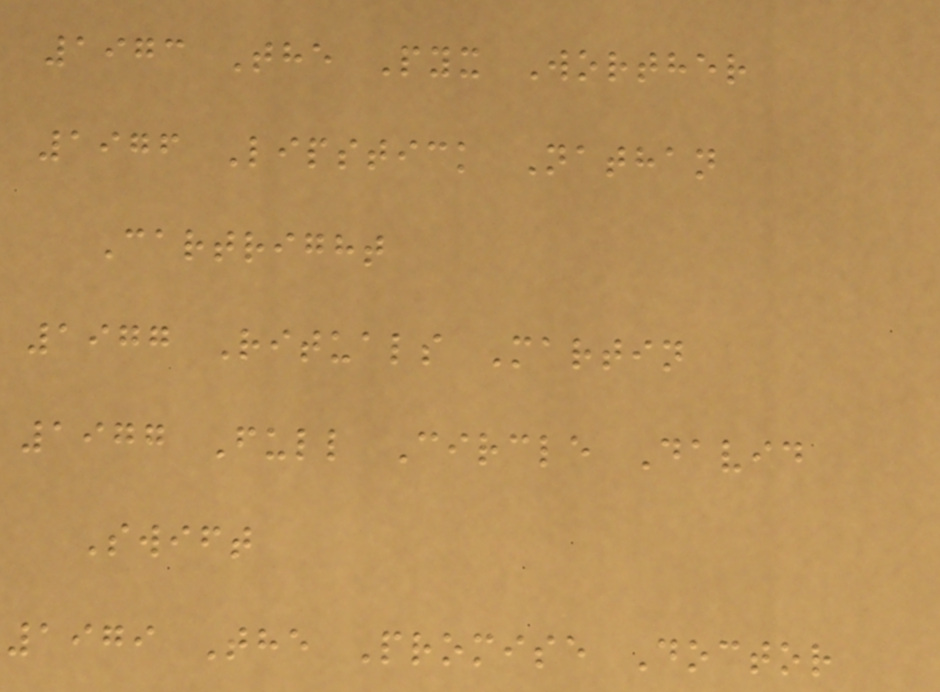1973 The Pyx Worther
1976 Lipstick Nathan
Cartright
1977 Rituals Martin
1977 Full Circle David
Swift
1979 The Promise Doctor
